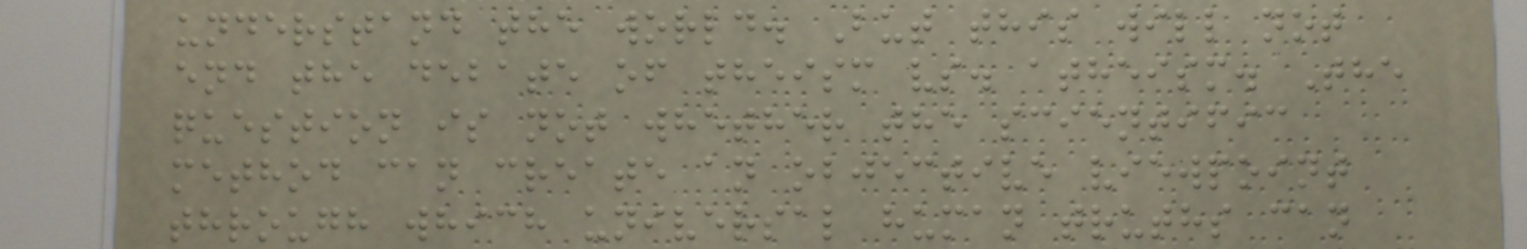understand the world. But this will not
end the debate of theism vs. atheism. The
question is not whether the scientific
method can create an objective viewpoint
through which universal human truths can
